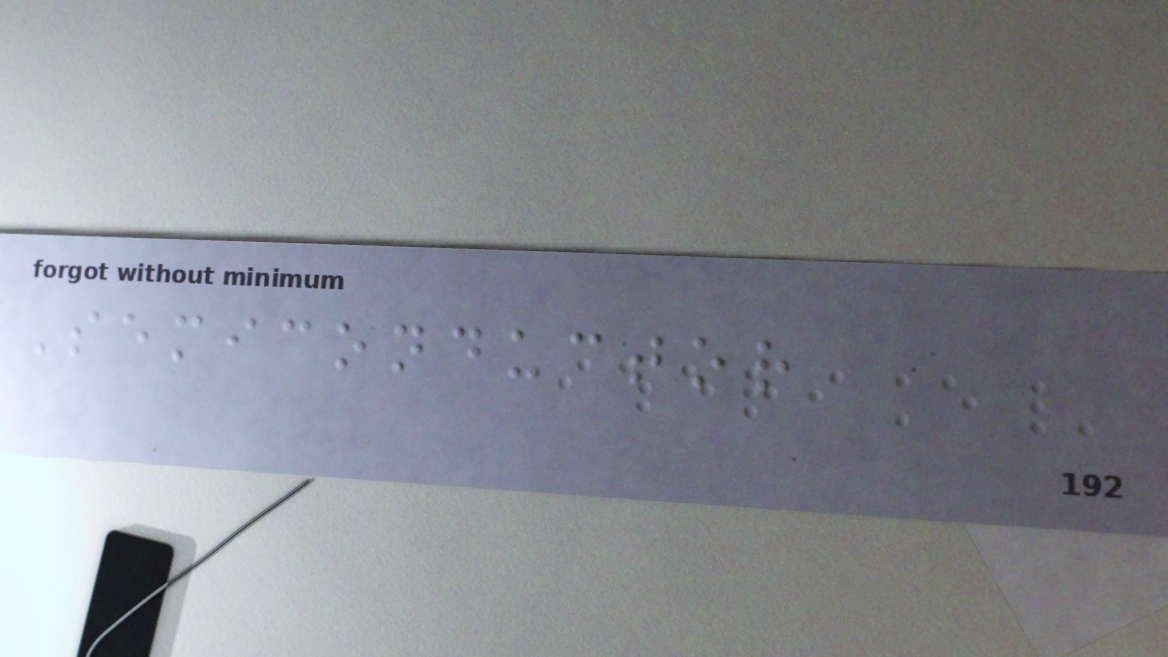Semiconductor
